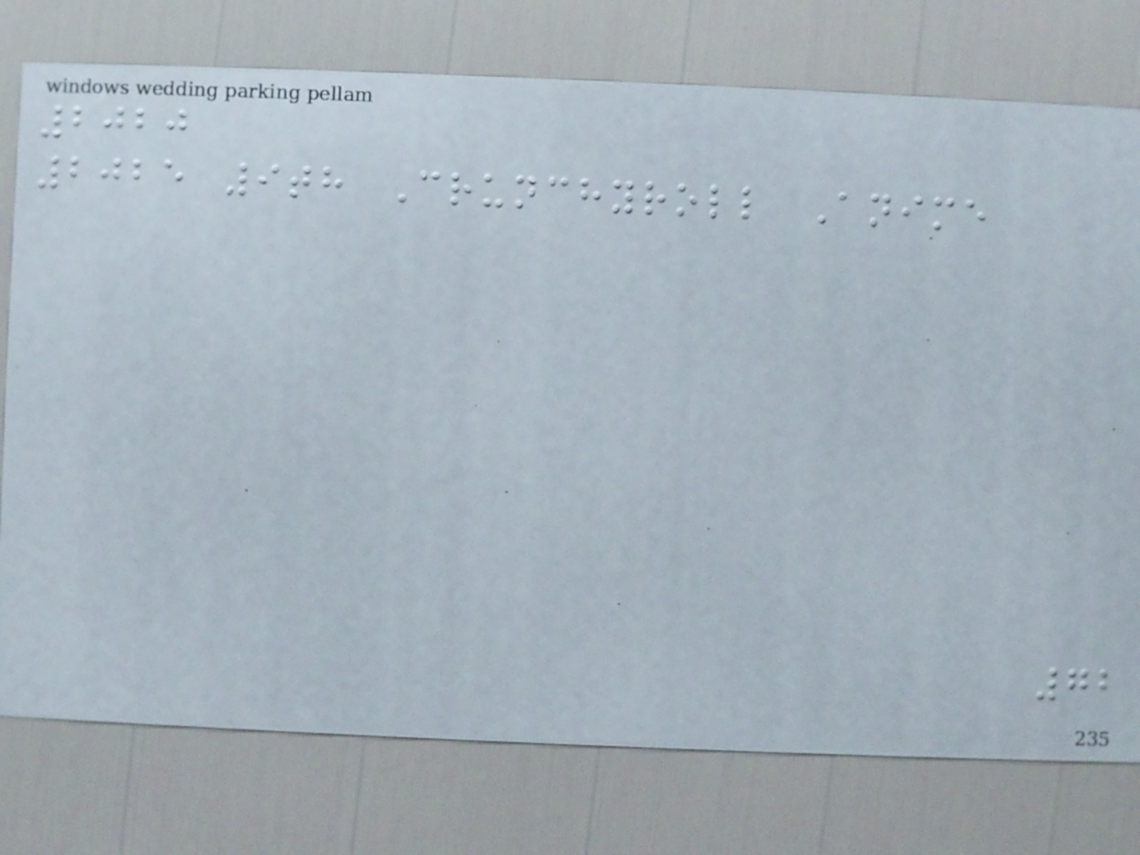2020
2025 9th Crunchyroll Anime
72
